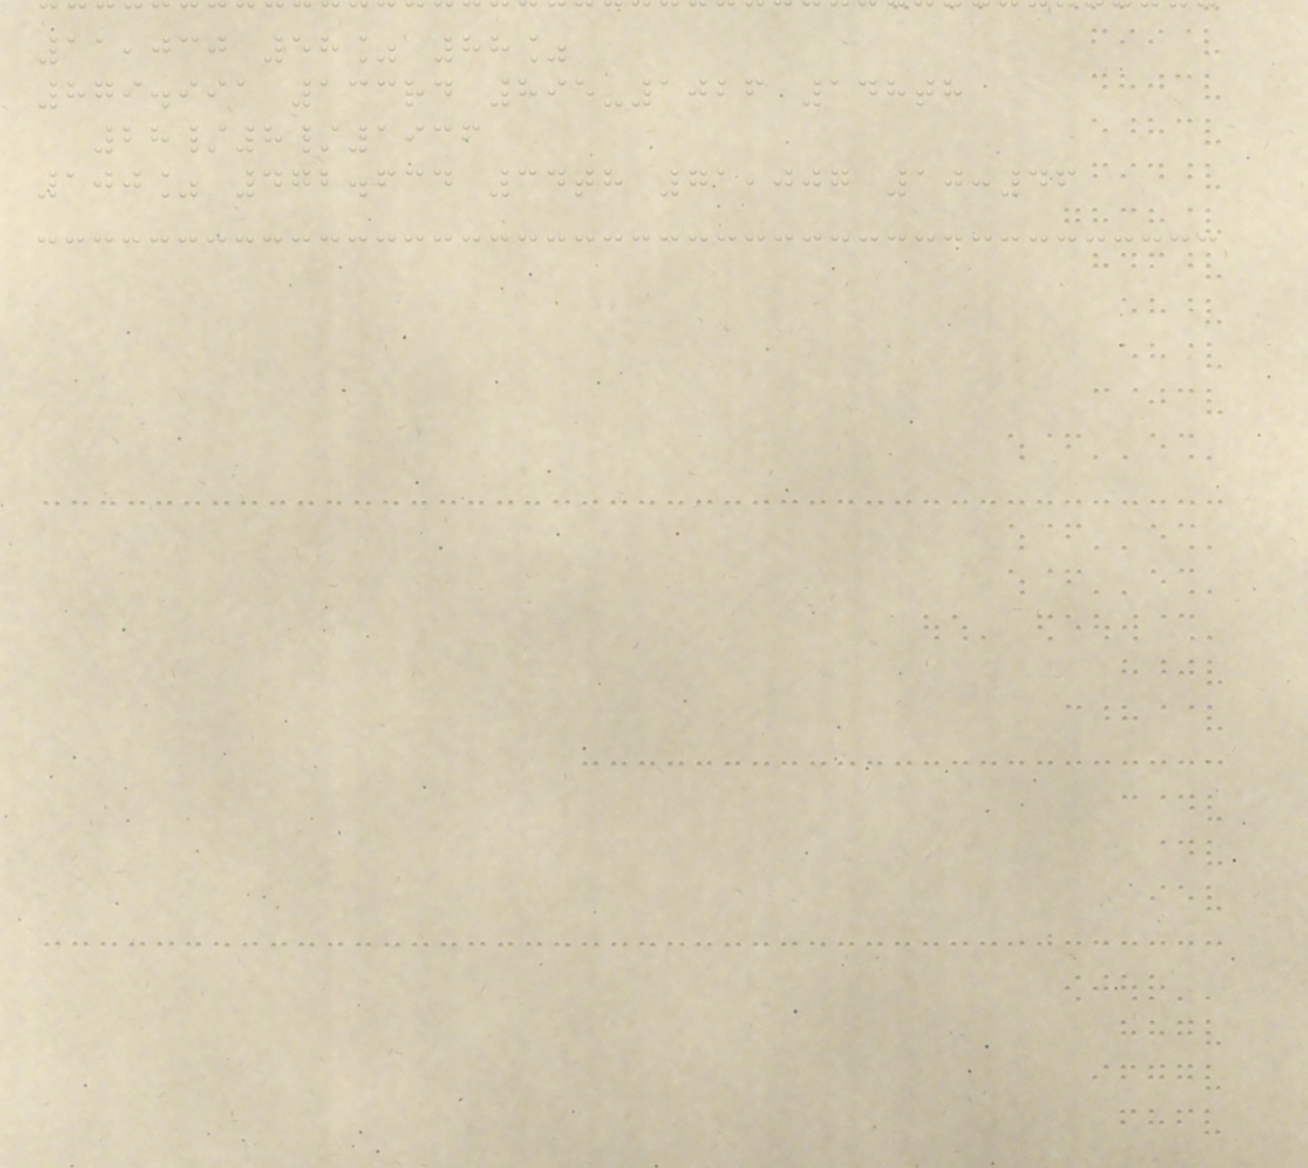11,030 58% 88%
879.991 133rd 895-1026 148th
28/8/1936
100% 472.634 34th 71,007 10:46
